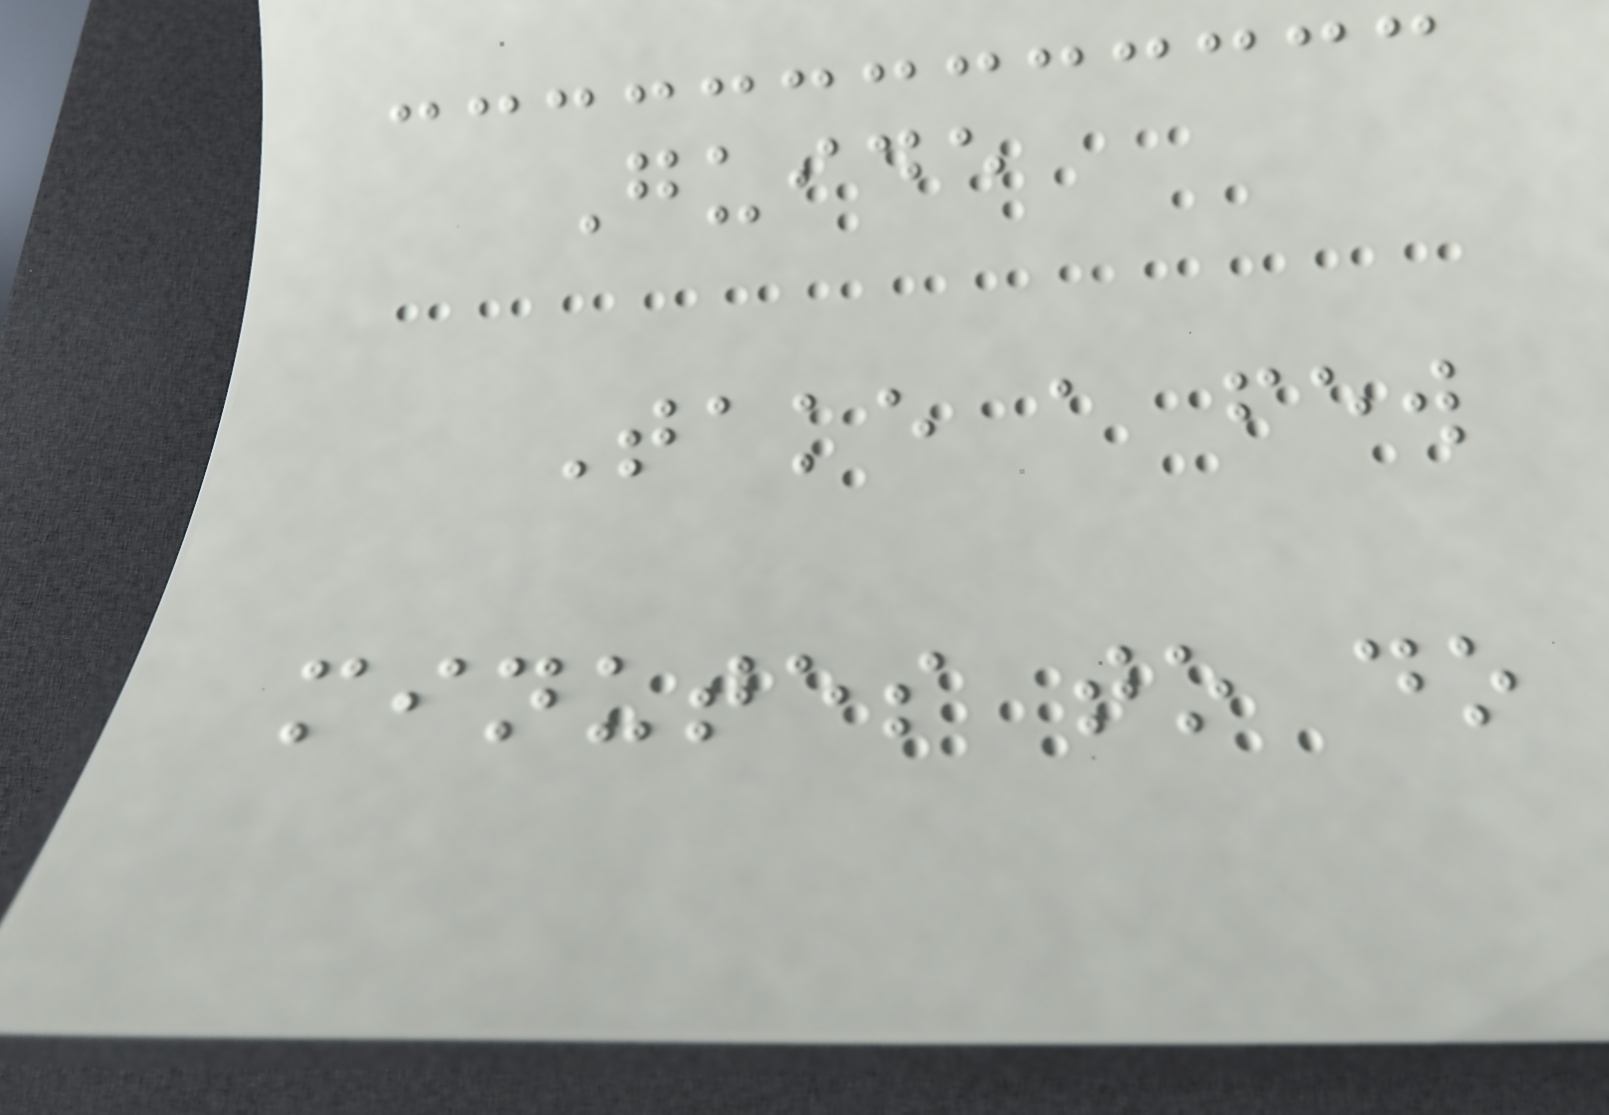Guide
Take a few
minutes to do
